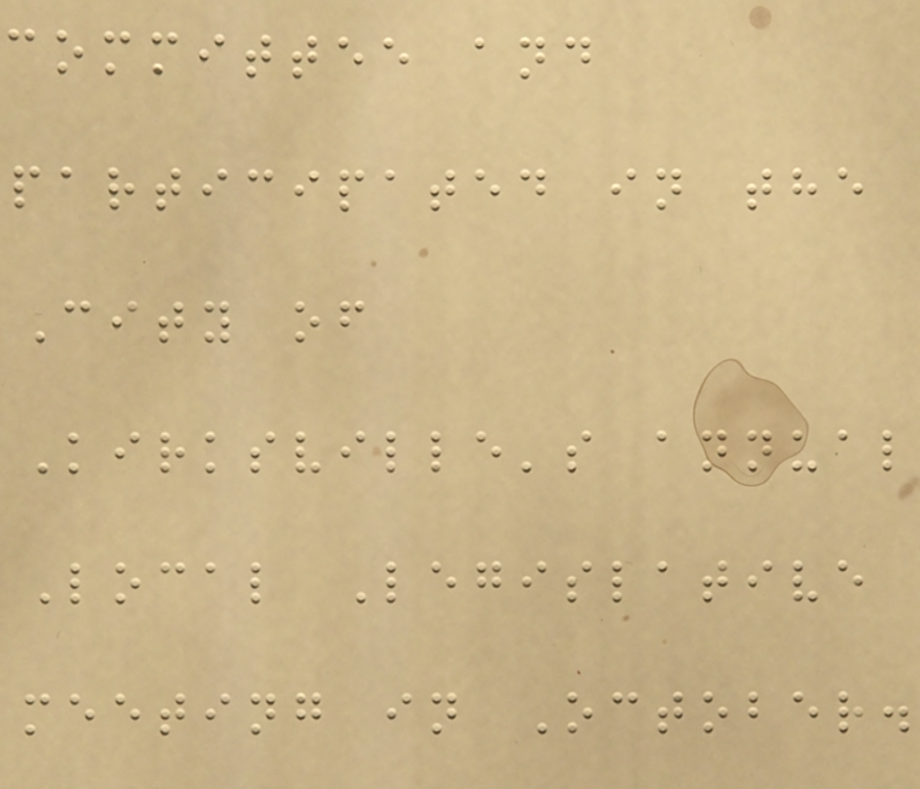committee and
participated in the
City of
Kirksville's annual
Local Legislative
meeting in October.
